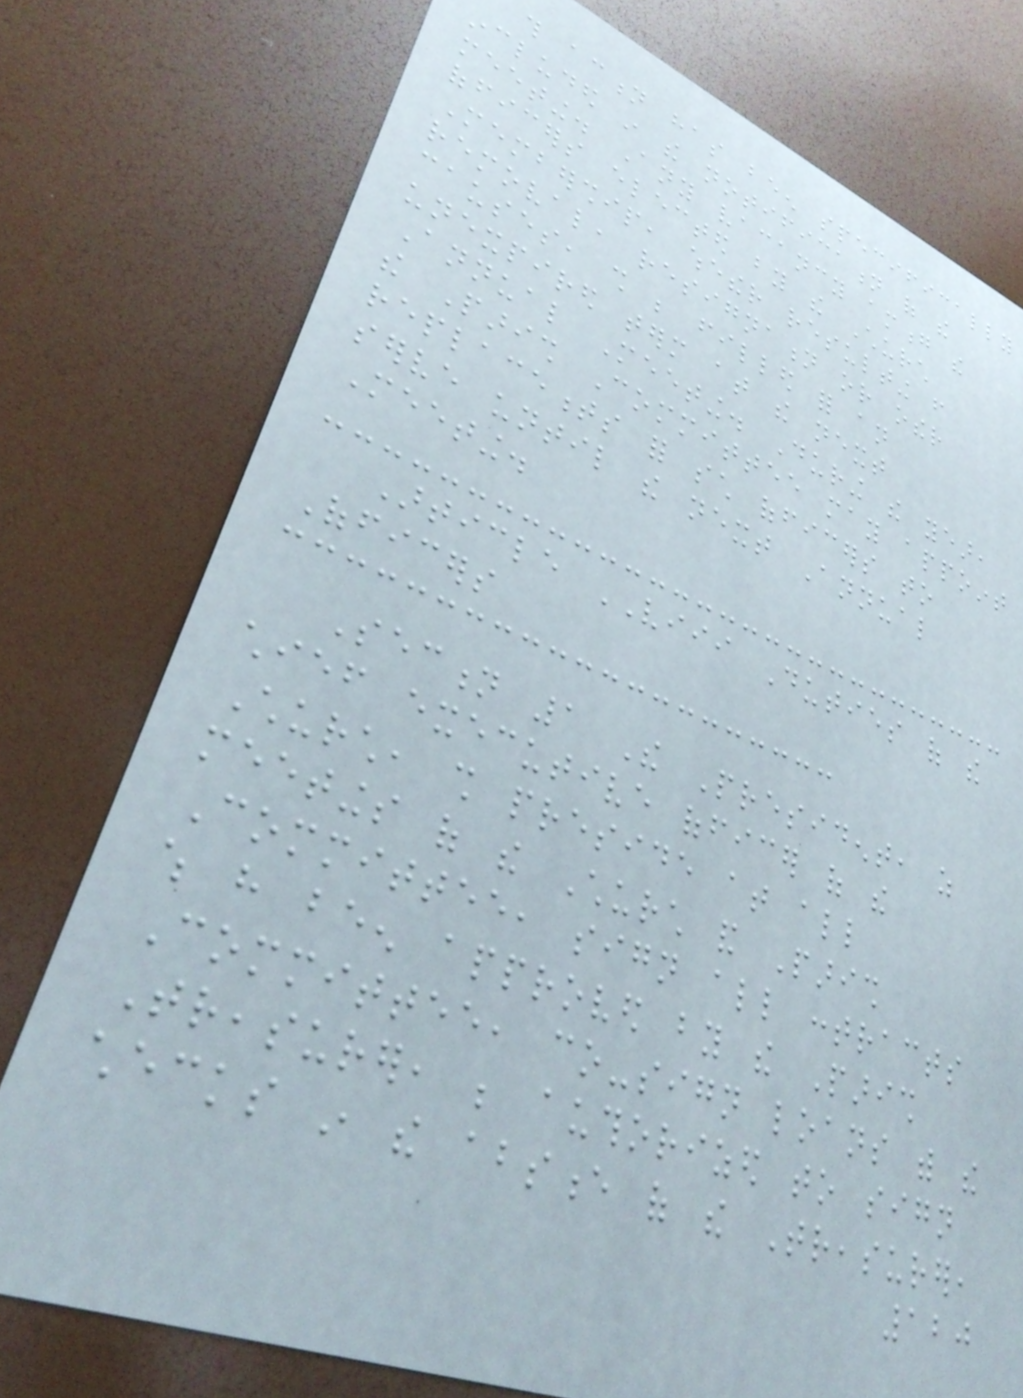this action has been specifically
included in the notification of the
meeting. Any vacancy among the
officers elected by the Church
Membership, whether resulting from
removal, resignation or other
causes, shall be filled for an
unexpired term at the next
Annual Meeting. During the year,
the Parish Committee may appoint
replacements for such officers to
serve until the next Annual
Meeting.
Article VIII Duties of the
Officers
Section 1 The President, as
chief executive officer of the
Church, shall preside at all
meetings of the Church and Parish
Committee, sign all contracts
which have been approved by the Parish
Committee, co-sign loans with the
Treasurer, be authorized to sign
checks in the absence of the Treasurer,
120
